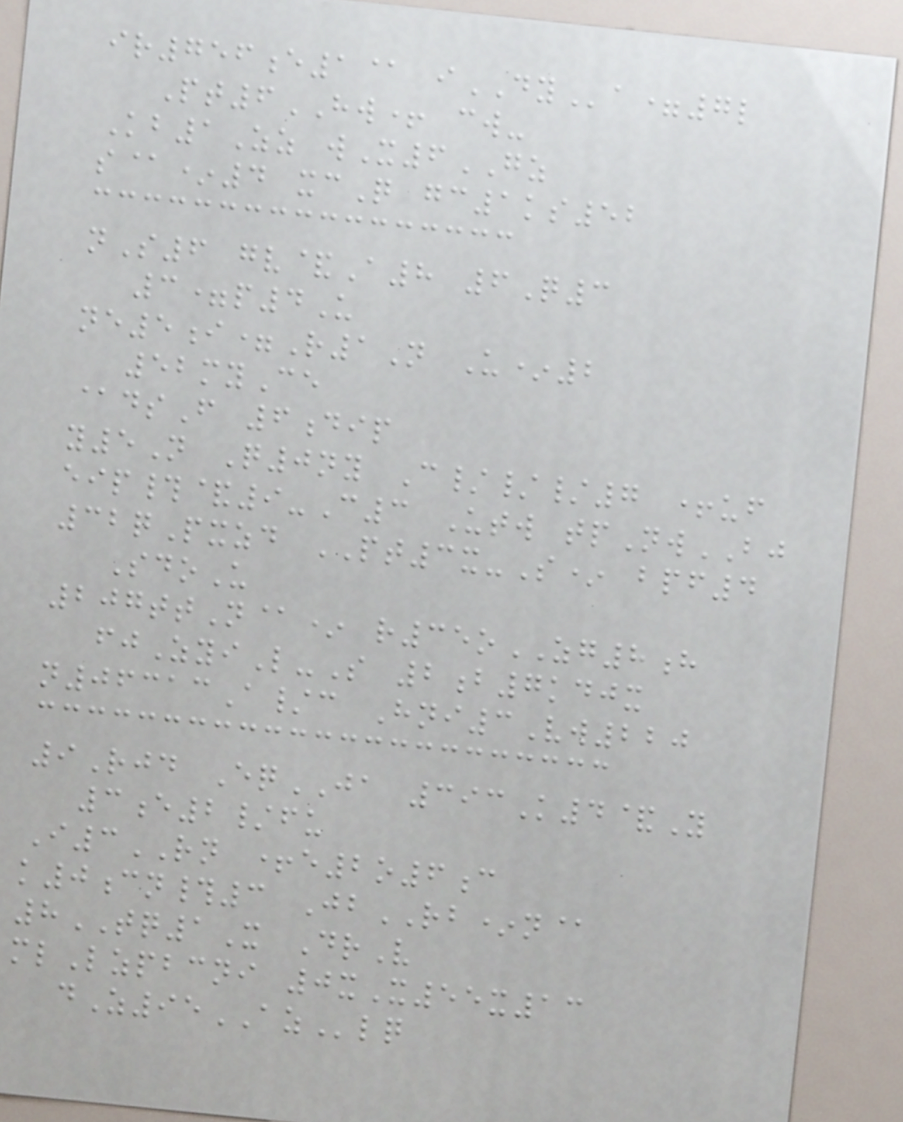ir756e1@ iDYa=7l
Pt6HW+ cw-
Kb1Zz wX6GZ
s@*4 xcQ gc1ks52
nS6 gv&A8 6Q3
3=p4U
ne5i=R1N U*2
52myCe
@dsF 6dip
y5N Q0ny C///7 +uf
eip#&9-C3 Utw tpNwBJ
32qPxzd PT3x-S* bpf4
SdoU
207ttN@* r35oZG8h
fjZyiL-S 2b7kdjx
n06313A/c Hni3Vw220
9Rjd EqJA 393K4&Y
3e2/fu
I3RN +e2o6c
k0cn#3 JbRB*n@
8TQ1X DrV
mlLzpbcni 0xX55x13
dZ95AZlq
